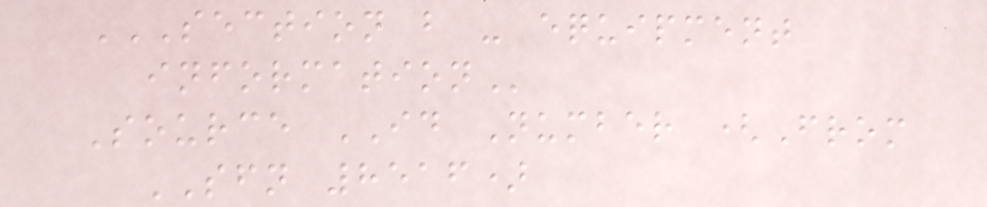SECTION B - EQUIPMENT
INFORMATION
Source ID Number (From
SFN 8516)
